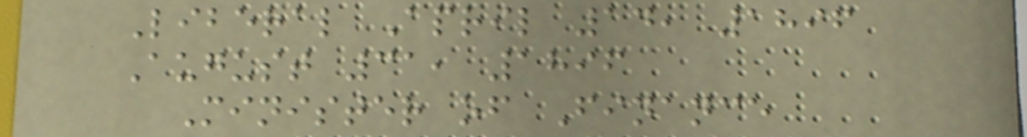Liberal April 14, 1896
August 31, 1896
Minister of Finance
